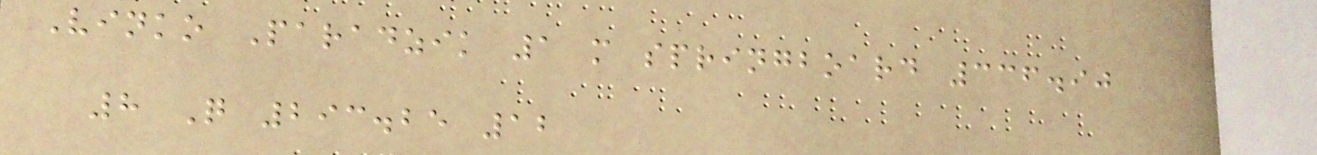Vinko Paradzik 1 m springboard 336.90
8 Q 293.25 12
